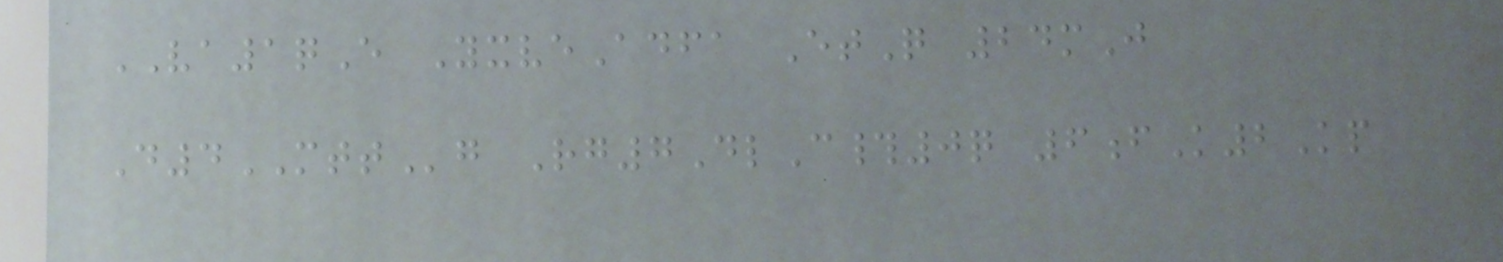VA1qE YxveAdfa EtQ 24mJ
D4MTTg Rg7DlC#0q 6fK2Kp
